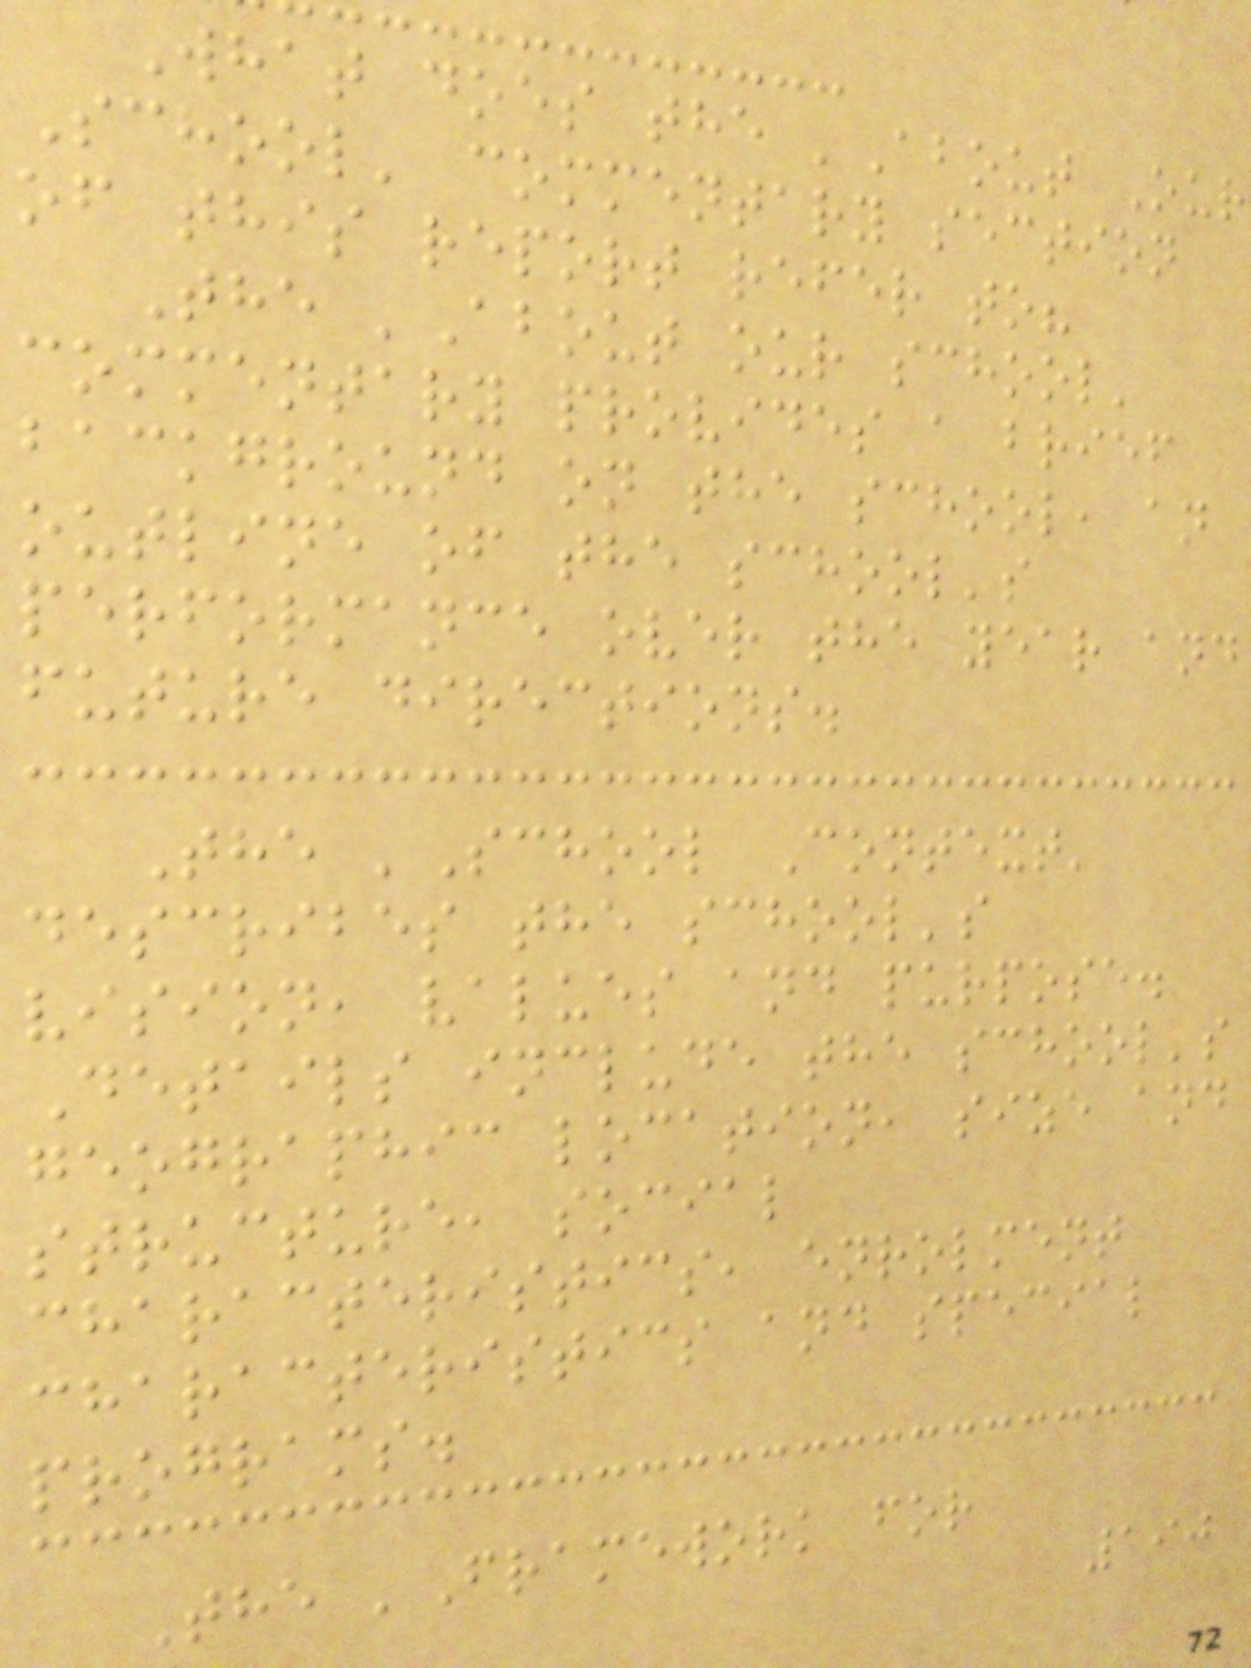What does the 'About Our
School' commentary section
of this report refer to?
The 'About our school'
commentary provides a brief
background on the school, an
outline of the school's
performance over the year and
future directions.
The 'School Context'
describes the school's
vision, values and purpose.
Details include the school's
geographic location, size and
structure, social
characteristics, enrolment
characteristics and special
programs.
The 'Framework for
190
